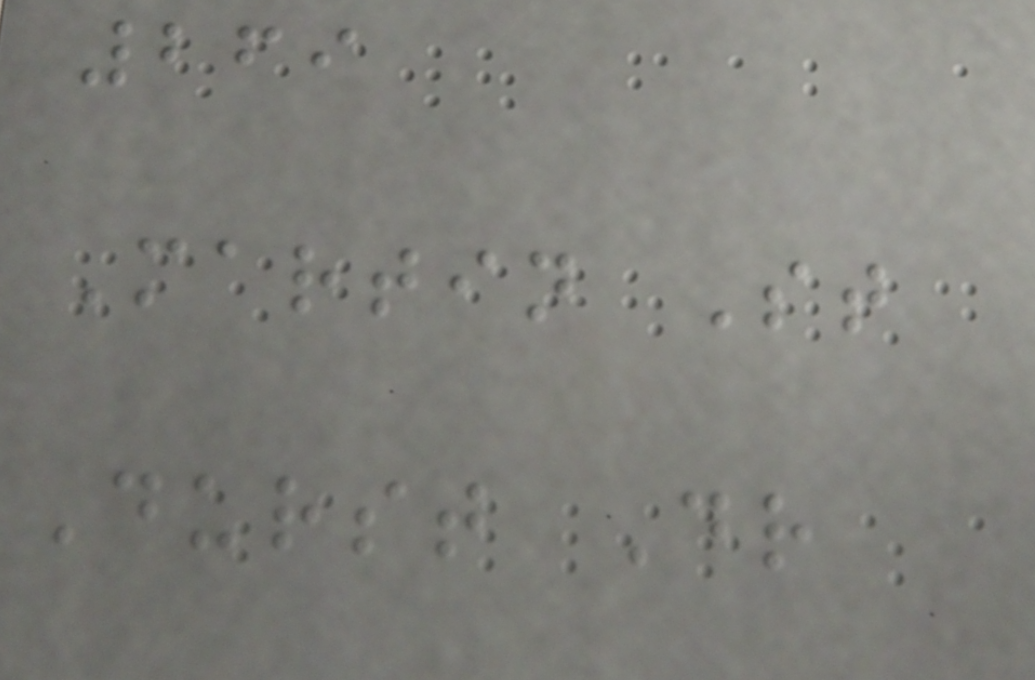269
Martin St
Durst Dr
